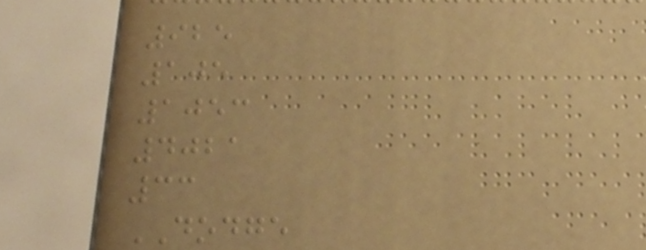925
105
1053
4021
33
DODGE
